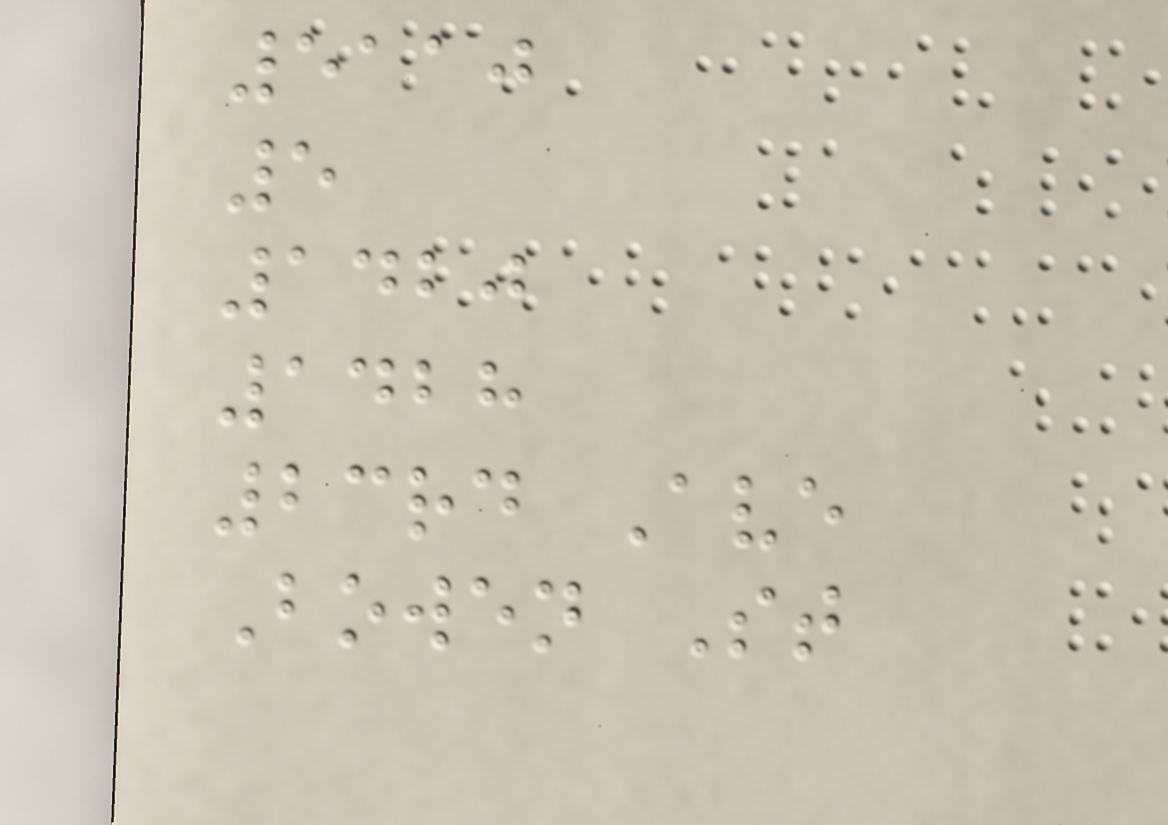5110
5
1420
1428
23rd Ave
Bowen St
